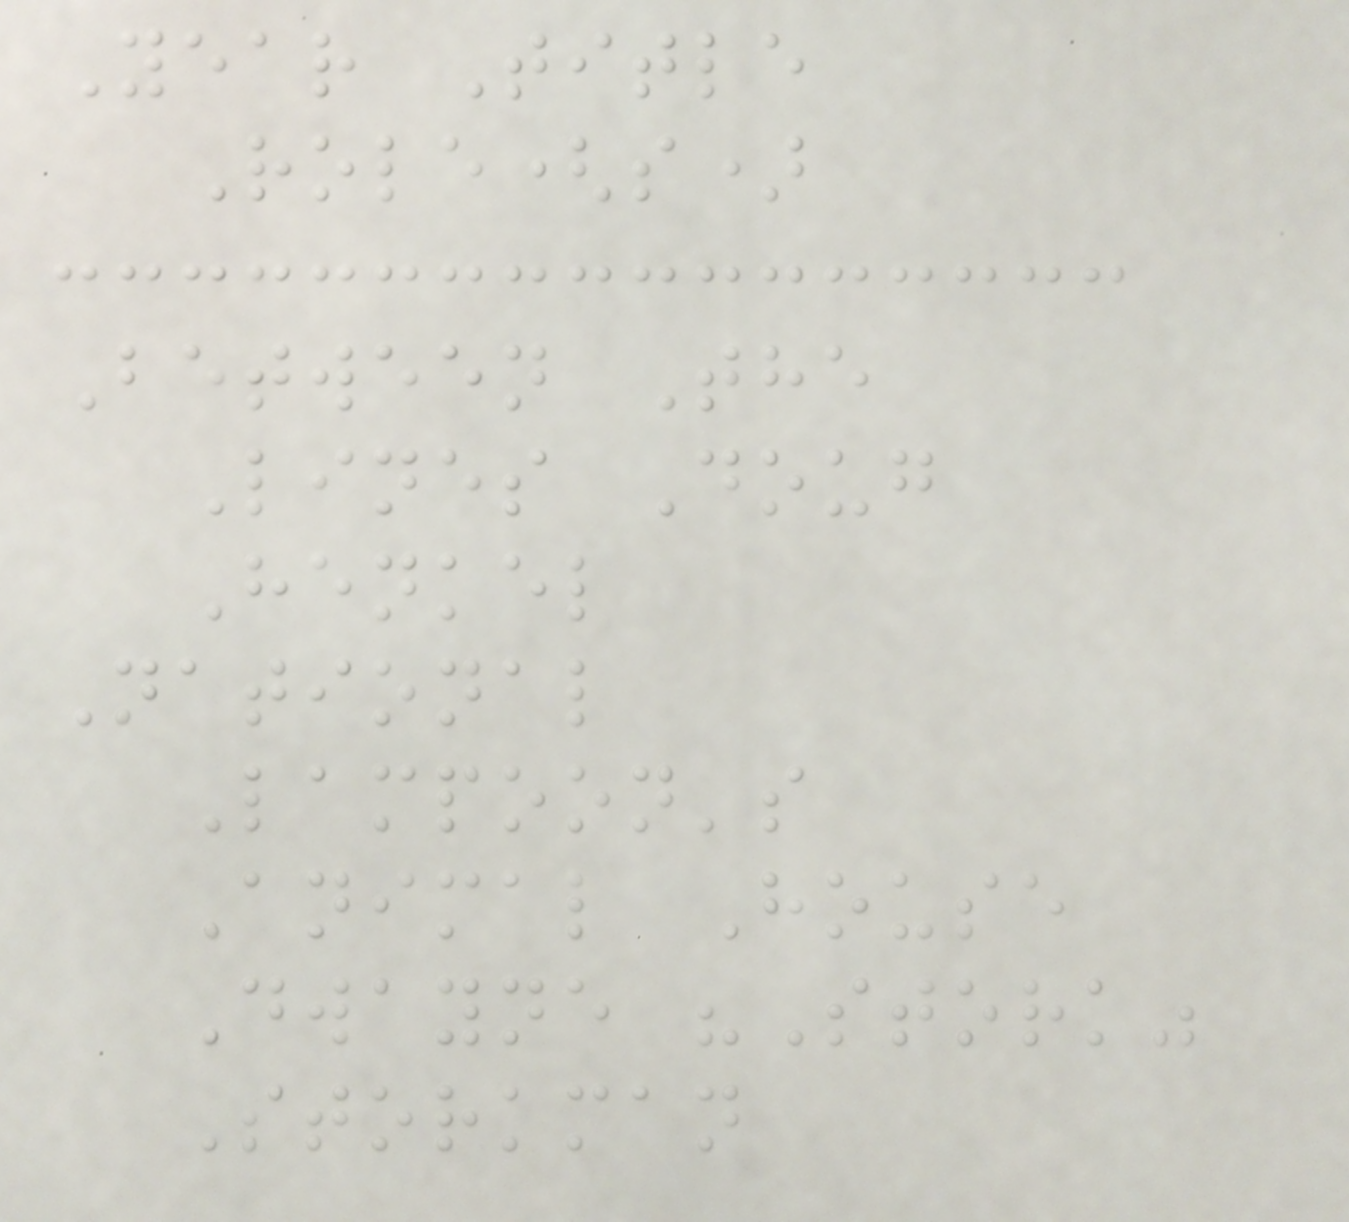Year Title
Role(s)
Between The
Lines Doug
Henkel
National
Lampoon's
Animal House
Dwayne "Stork"
Storkman
